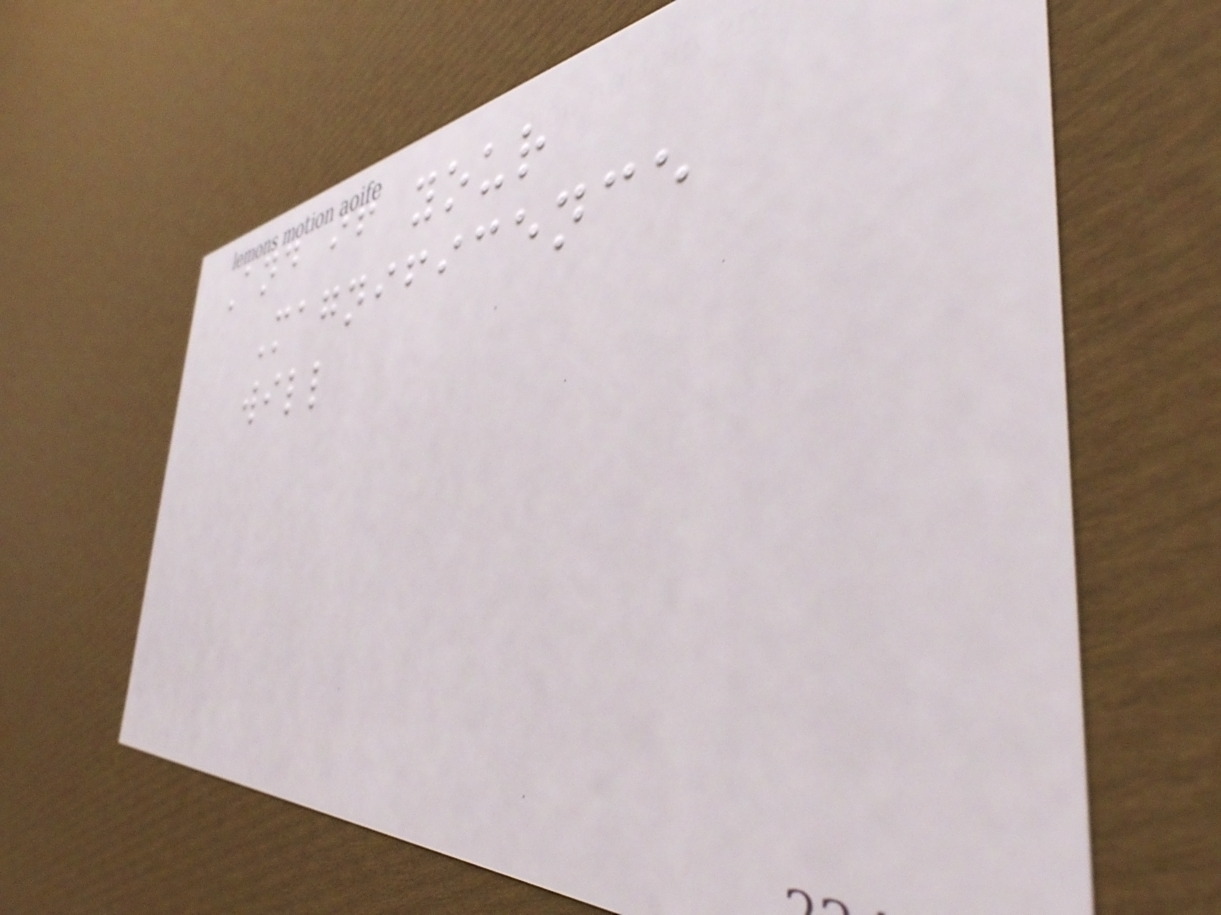And if your
Magnificence
will
